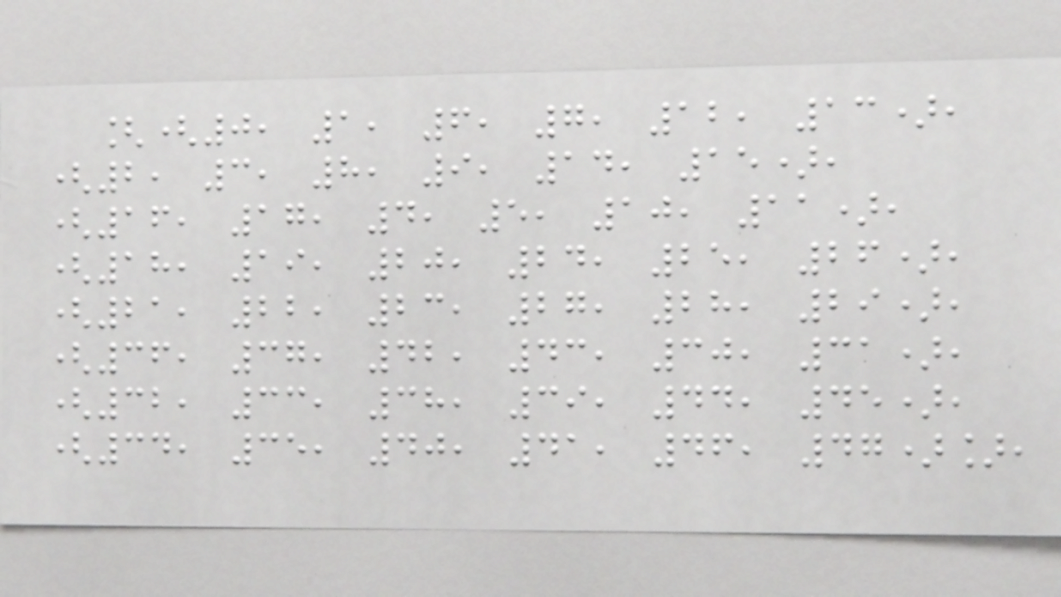[(0, 1, 6, 7, 12, 13),
(2, 3, 8, 9, 14, 15),
(16, 17, 4, 5, 10, 11),
(18, 19, 20, 24, 25, 26),
(21, 22, 23, 27, 28, 29),
(36, 37, 42, 43, 30, 31),
(32, 33, 38, 39, 44, 45),
(34, 35, 40, 41, 46, 47)],
